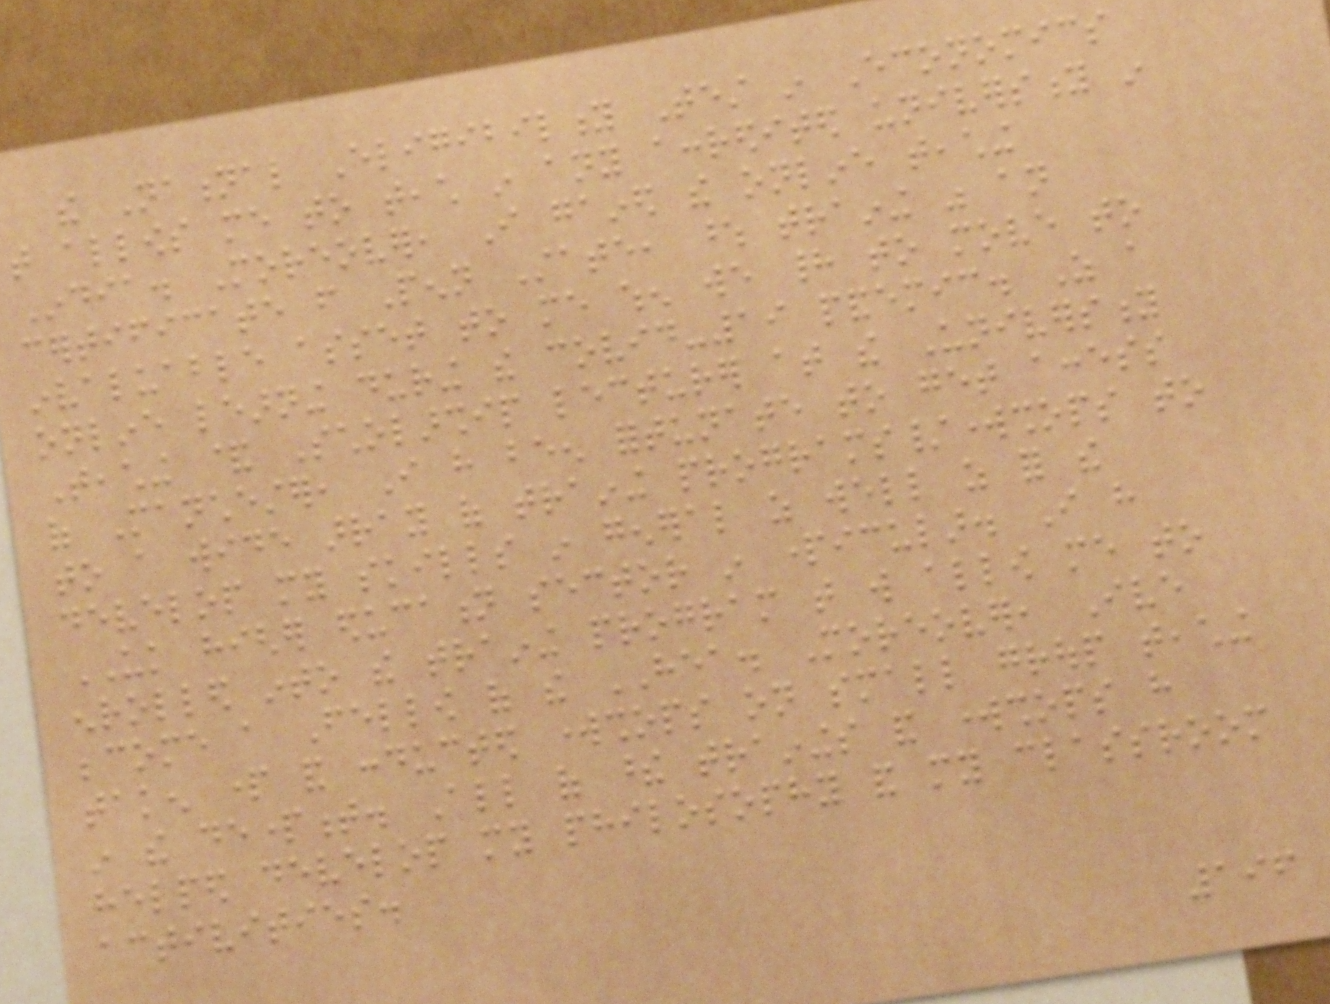the National Eligibility Test in Economics
that allows me to teach in any accredited university in
India. Moreover, I gained the online teaching
certificate from Penn State, whose training was an
invaluable asset to me when we had to move to
online learning during the covid-19 pandemic. As a
Teaching & Scholarship lecturer at the University
of Manchester, I have been fortunate to get access
to a wide array of training programs/workshops to
develop my skills in general as well as for the
UK higher education sector in particular. I have
enrolled into the training program that will allow me to
become a Fellow of the HEA. Moreover, Ive
taken part and conducted workshops on small group teaching
in the department. All of these trainings and workshops have
helped develop my philosophy and my classroom
activities.
196
